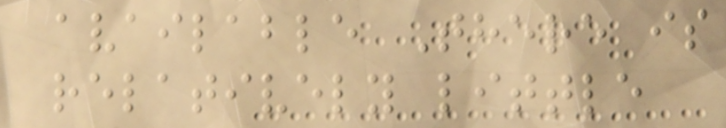available There is
relatively little
